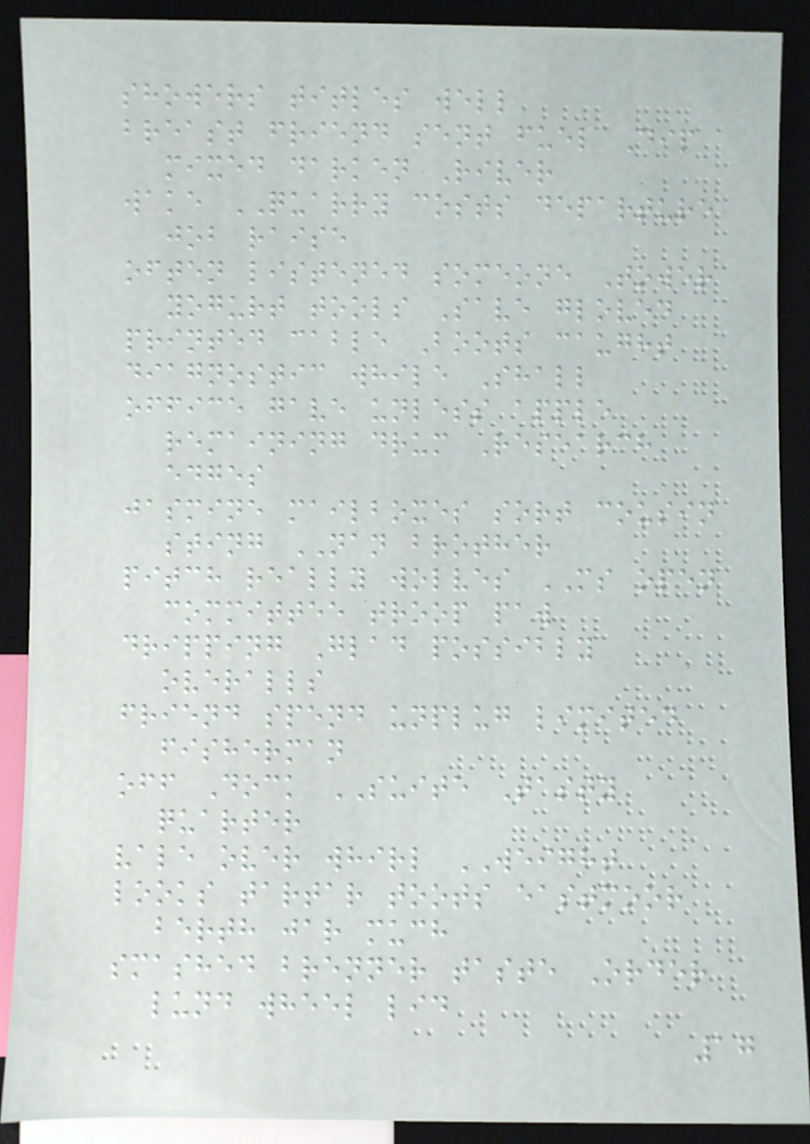showers titles well
breast friend sent fuel Dip
mixed darken River
wake QUARRY costs departure
job raise
often listened someone Tower
yogurt tools Save gloved
printed cable Boots caught
diagnostic while Shall
office gave unless apple
remaining drum Research
edges
jasmine mailboxes sort cousin
sting NAN brother
pitch really wolves MS open
committee troop paw
dripping Glad possibly
overalls
friend spend unplug limited
fisherman
off Dock SUITE Tasty
quarter
vale over whirl WEIGHT
looks tartar toots eastmoor
berth jar much
smashed brenner taste Order
lund wheel lid
17
